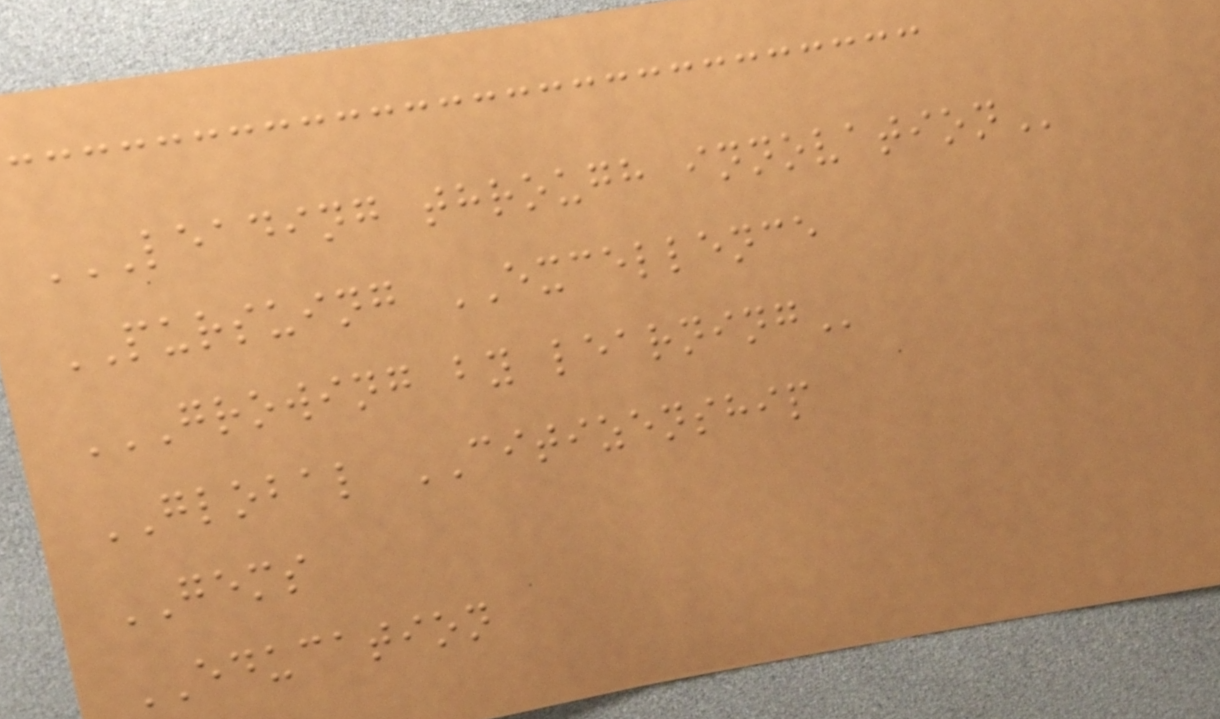LEADING THROUGH INNOVATION
PURSUING EXCELLENCE
GROWING BY LEARNING
GLOBAL CITIZENSHIP
GEMS
EDUCATION
